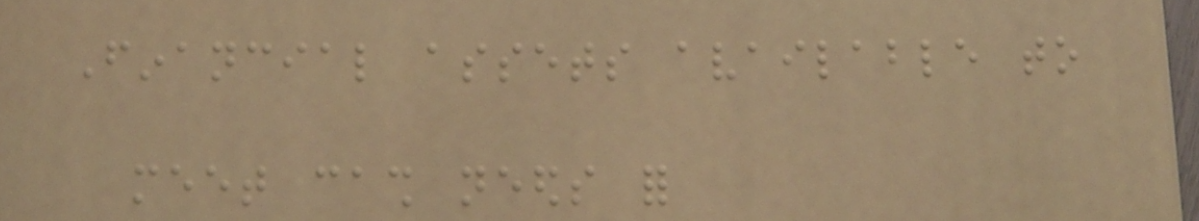Financial assets available to
meet cash needs for
